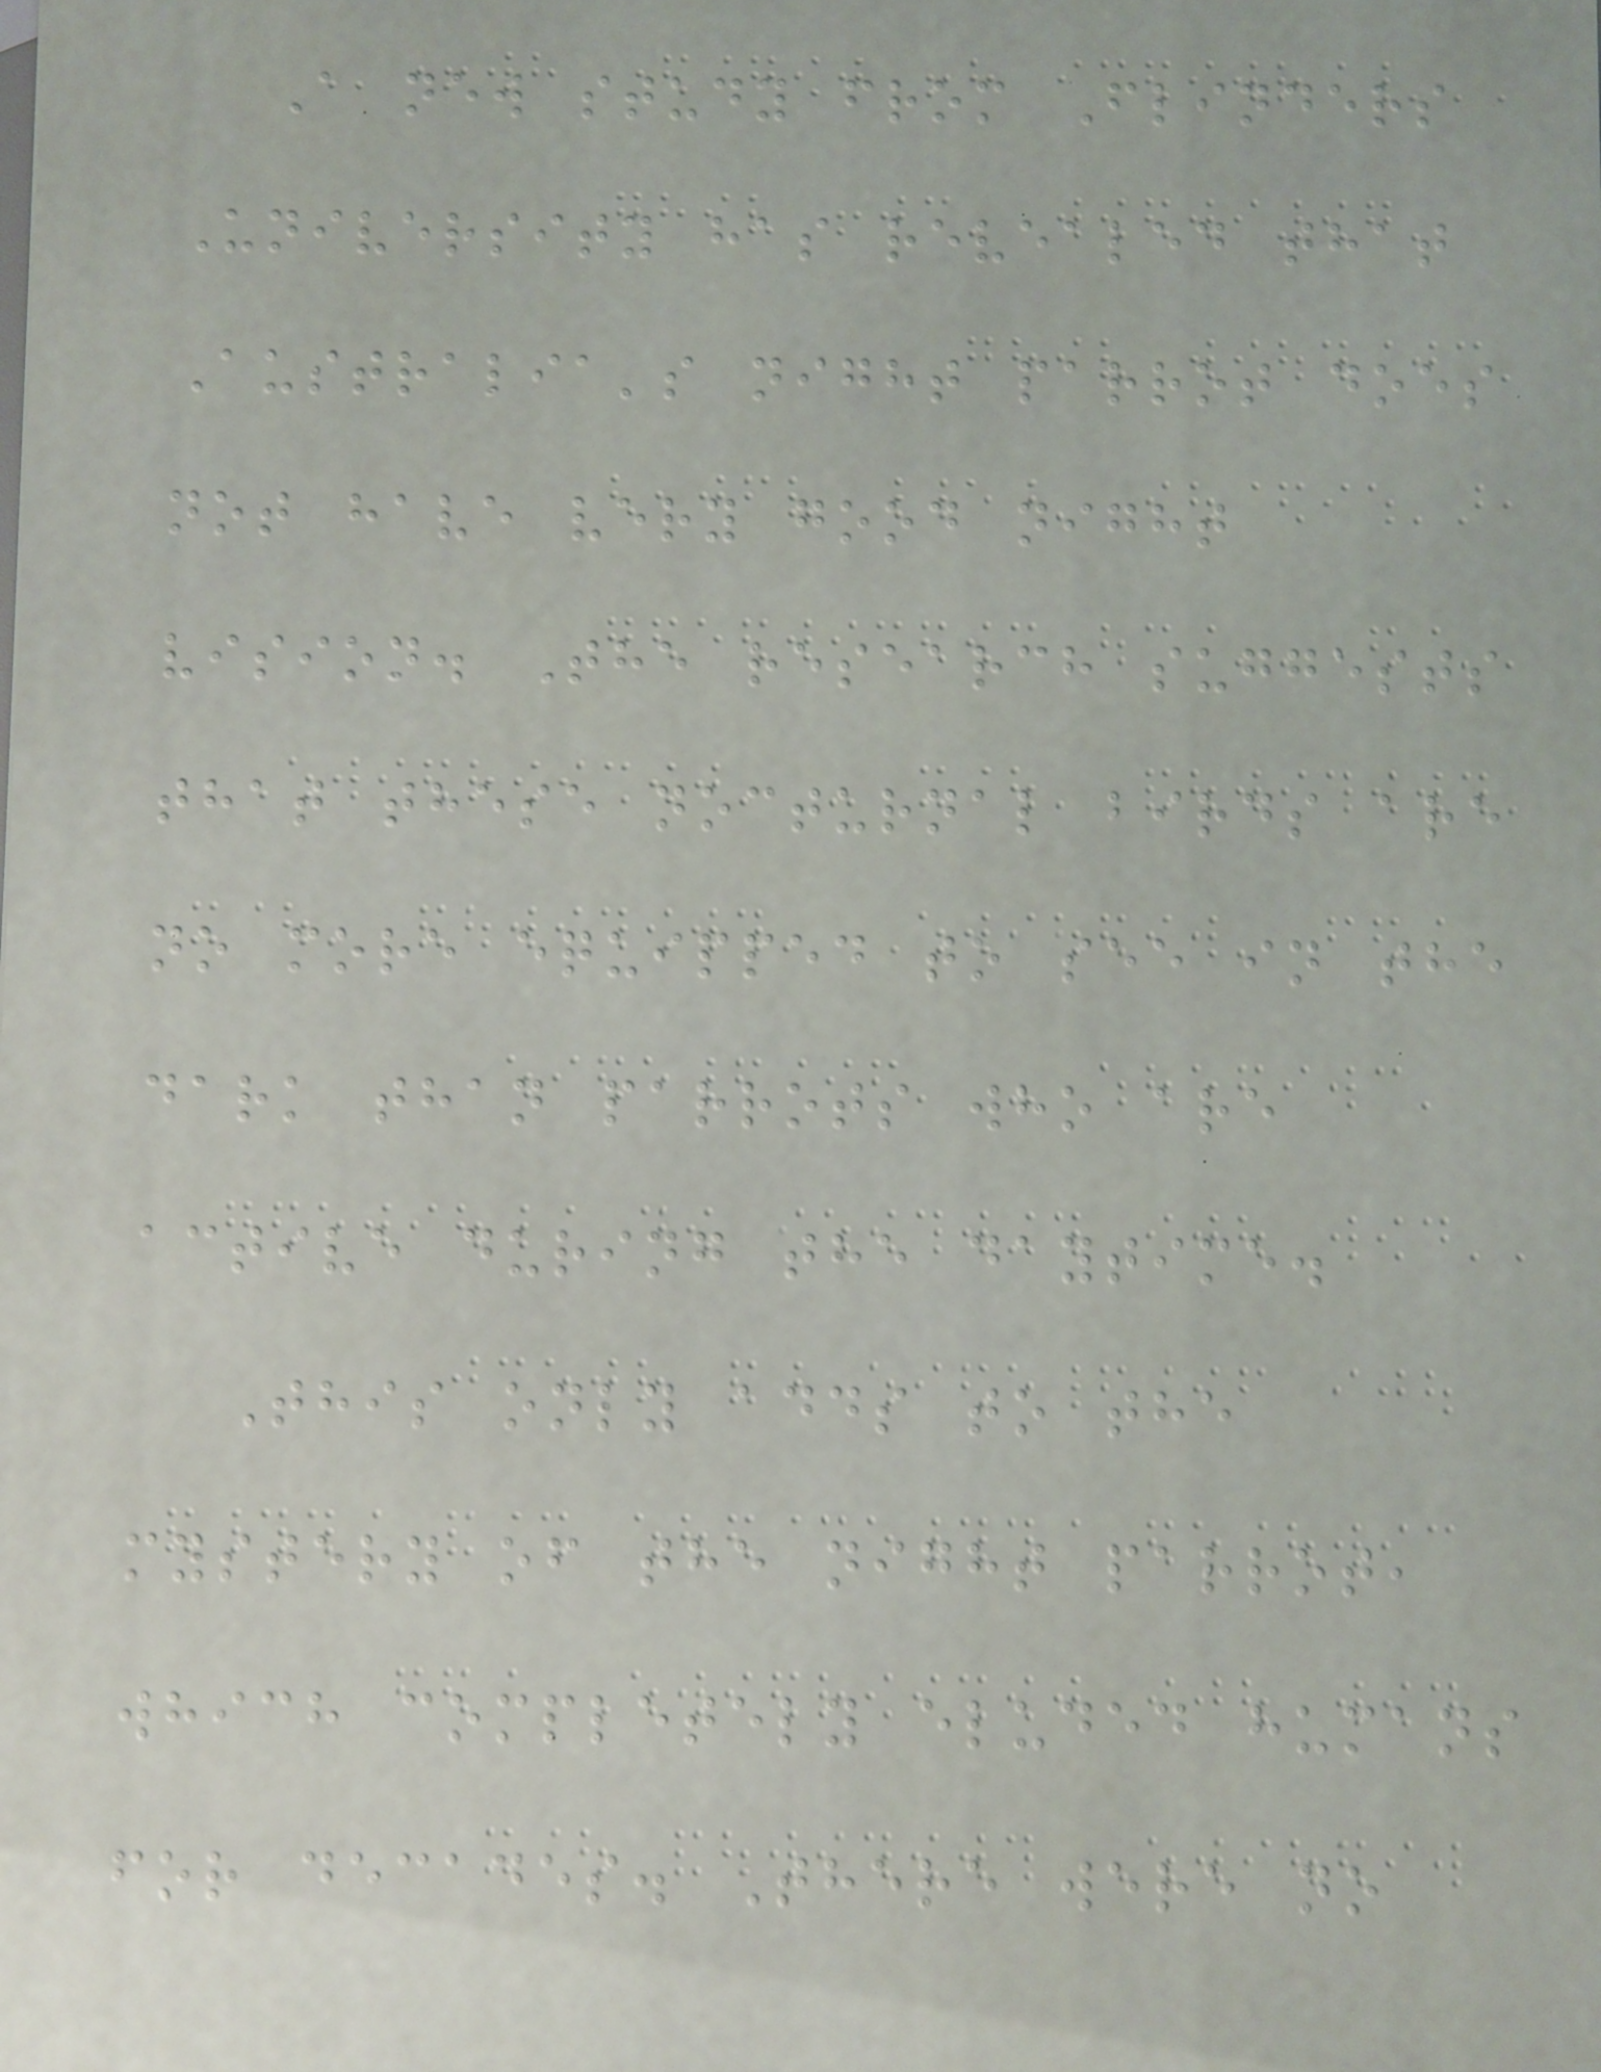A new study from Flinders
University has revealed that
Australia's night parrot does
not have very good night
vision. The research suggests
that these nocturnal birds are
no more equipped to see in the
dark than parrots who are
active during the daytime.
This only adds to the
mystery of the night parrot,
which completely eluded humans
for decades. There were no
